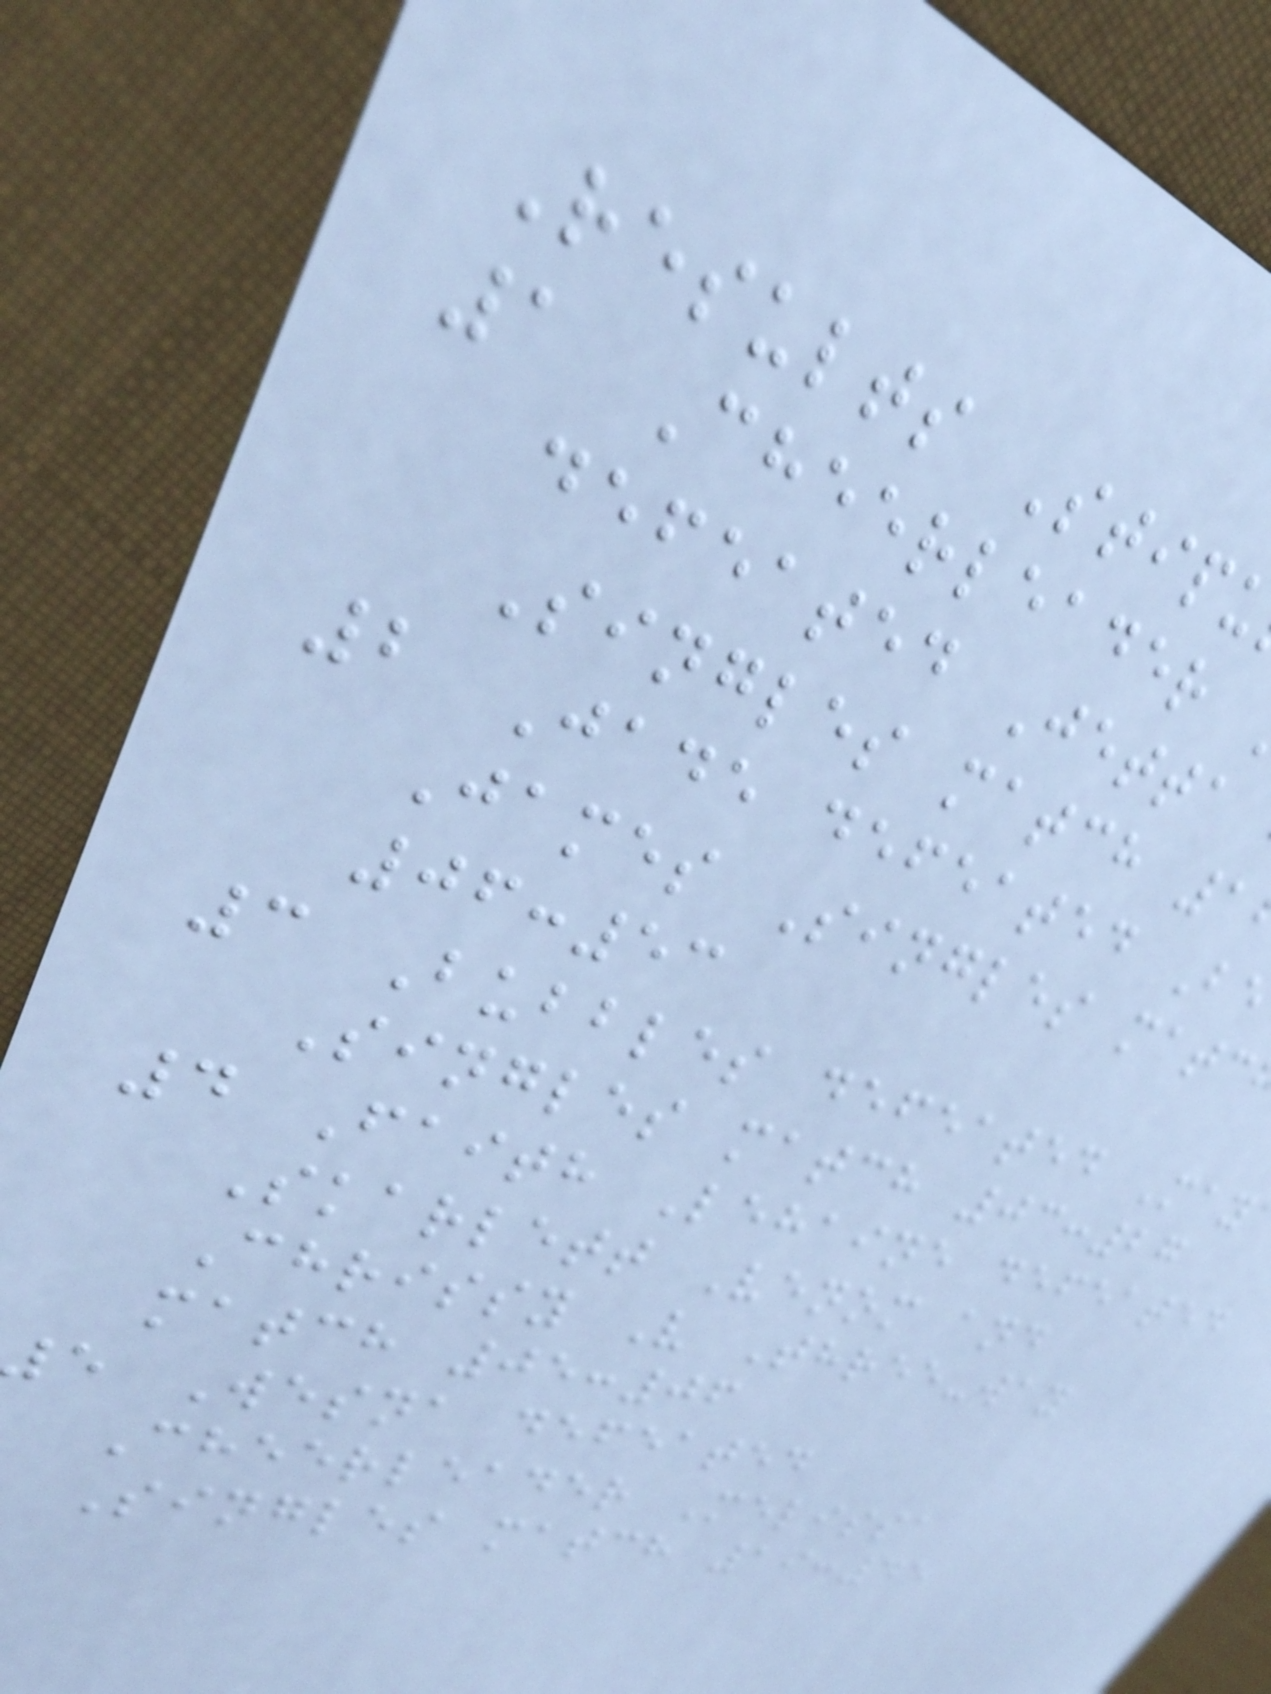Results Stip
1 Cheerleader
defeated Jetta
Singles match 1
2 Jade defeated Be
James Singles matc
06:53
3 Bubbles defeated May
Singles match 03:27
4 Faith Lehaine defeated
Skarlett Venom and
Chrissy V Three-way
match 05:06
e Wesna defeated
Cheerleader Melissa
Singles match 19:45
